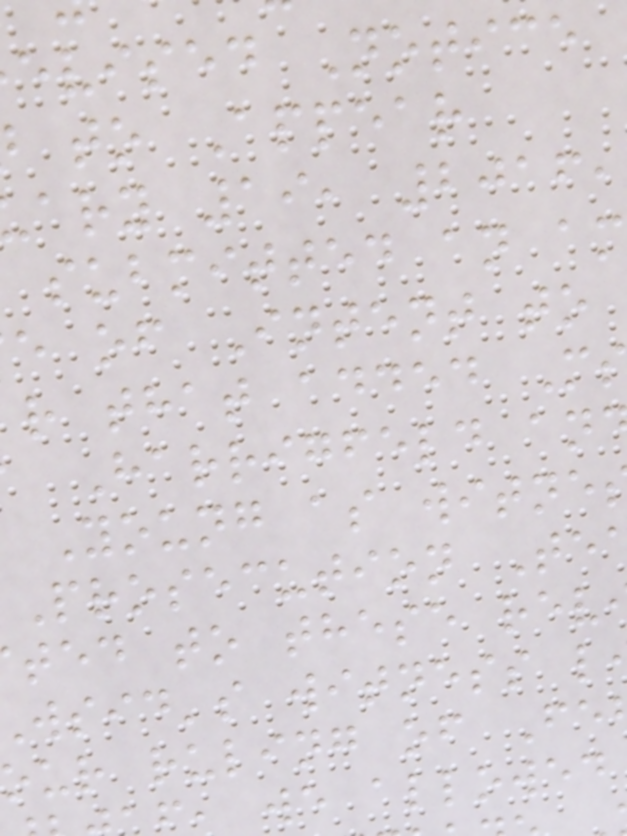evised Notice
to Appear
ary 19, 2016,
submitted an am
e of Intent to
r that added M
Harrigfeld an
Young as witne
Prosecution Te
ted to these rev
wsid's witness l
our ruling of Fe
we allowed
